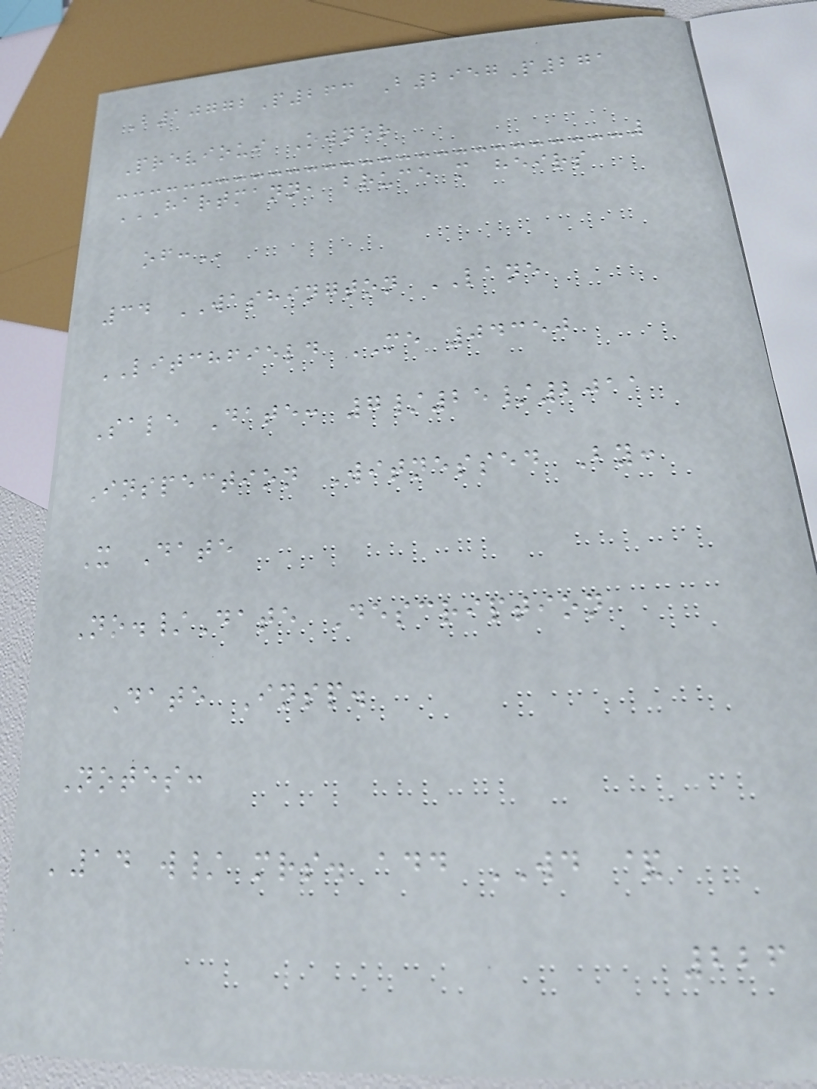B10772P263 B2957P271
Previous Owner
HARTMANN, BRUCE M HEIRS
OF:
34 WASHINGTON LANE
LITCHFIELD ME 04350
Sale Date: 7/25/2011
Inspection Witnessed By:
X Date
No./Date Description
Date Insp.
Notes:
'14 w/ mrs. add WD &
226
